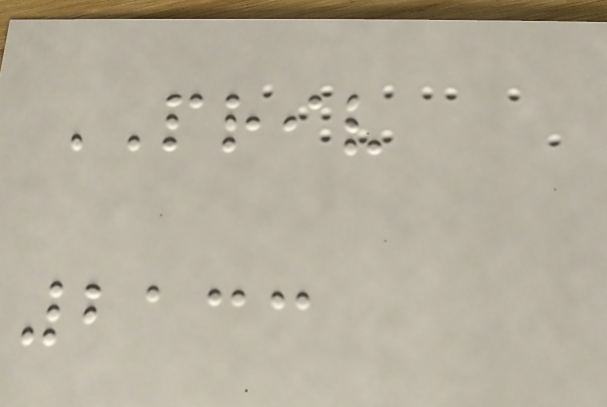PRIV
2133
